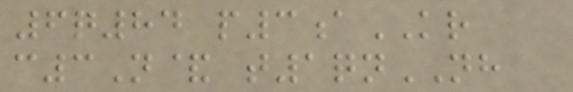6q84 p3aKR
c3N& t1qnNH
